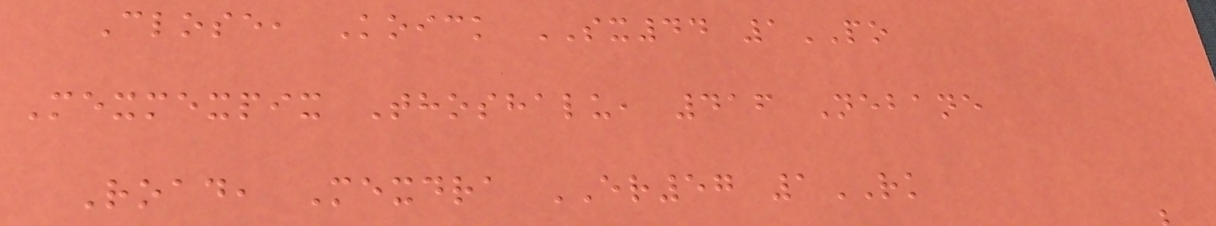Close, Koick SX44 1PO
Mexmexpix Thoshalu, 416 Nebane
Road, Mexdra ER57 1RK
